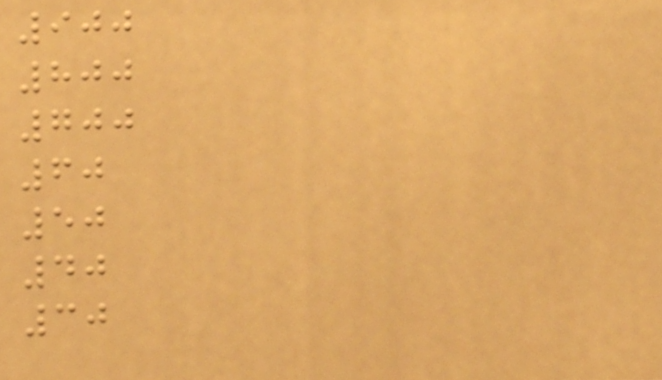900
800
700
60
50
40
30
